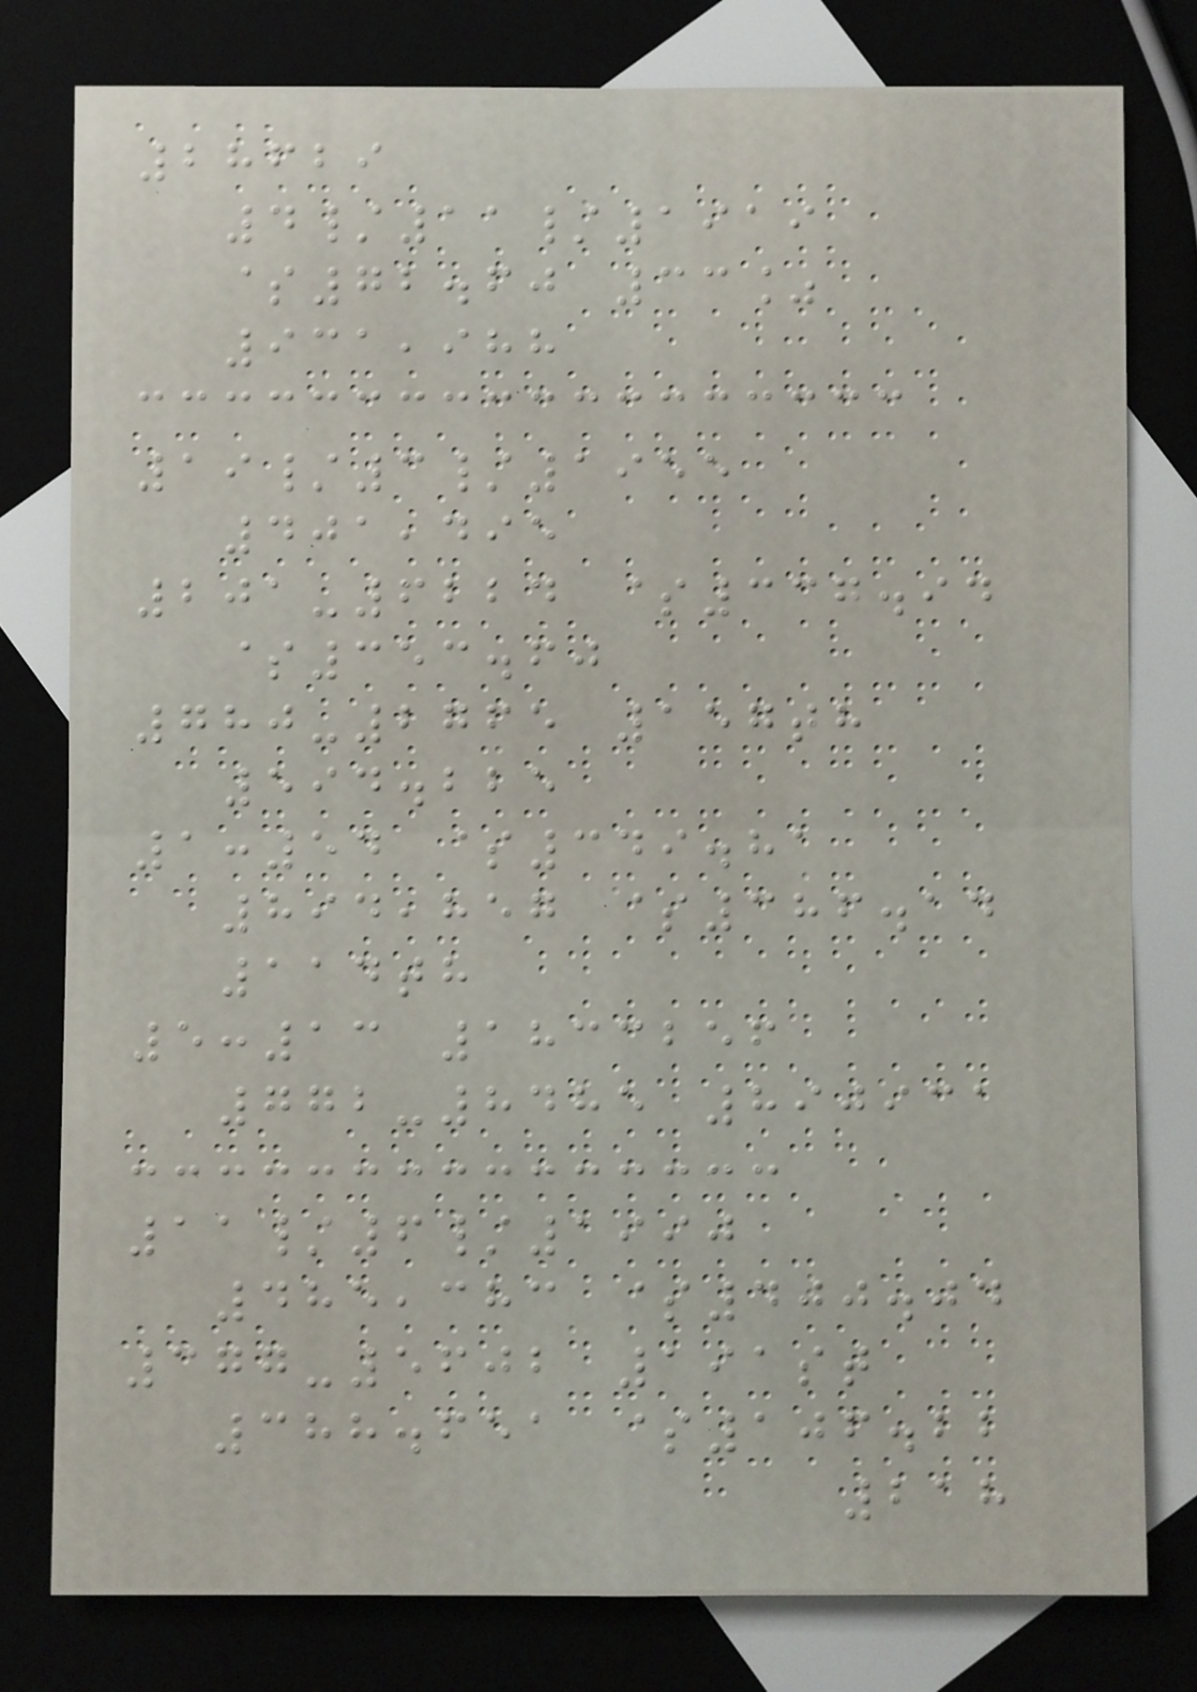28629
4/11/1919
$72.60 33%
931,988
19/3/1955
401,495
201-6224 $337.94
$353.60
780-2765 157th
594.225
1:54 $349.81
894,857 $386.14
114th
5:13 1833256
772-8485 890931
11/6/1990
485,383 $400.04
377-5602 191st
388.651 $106.22
218
